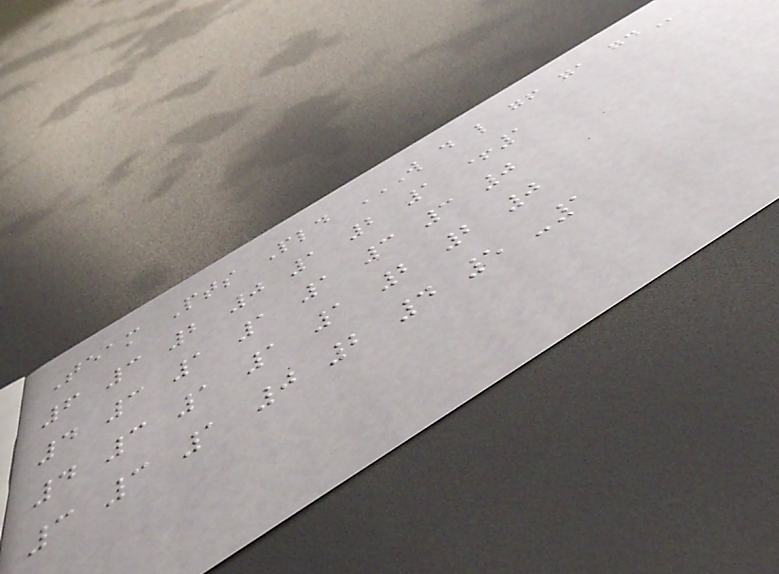Team Pts Pld W D L GF GA GD
6 3 2 0 1 2 1 +1
4 3 1 1 1 3 3 0
4 3 1 1 1 2 2 0
3 3 1 0 2 4 5 -1
